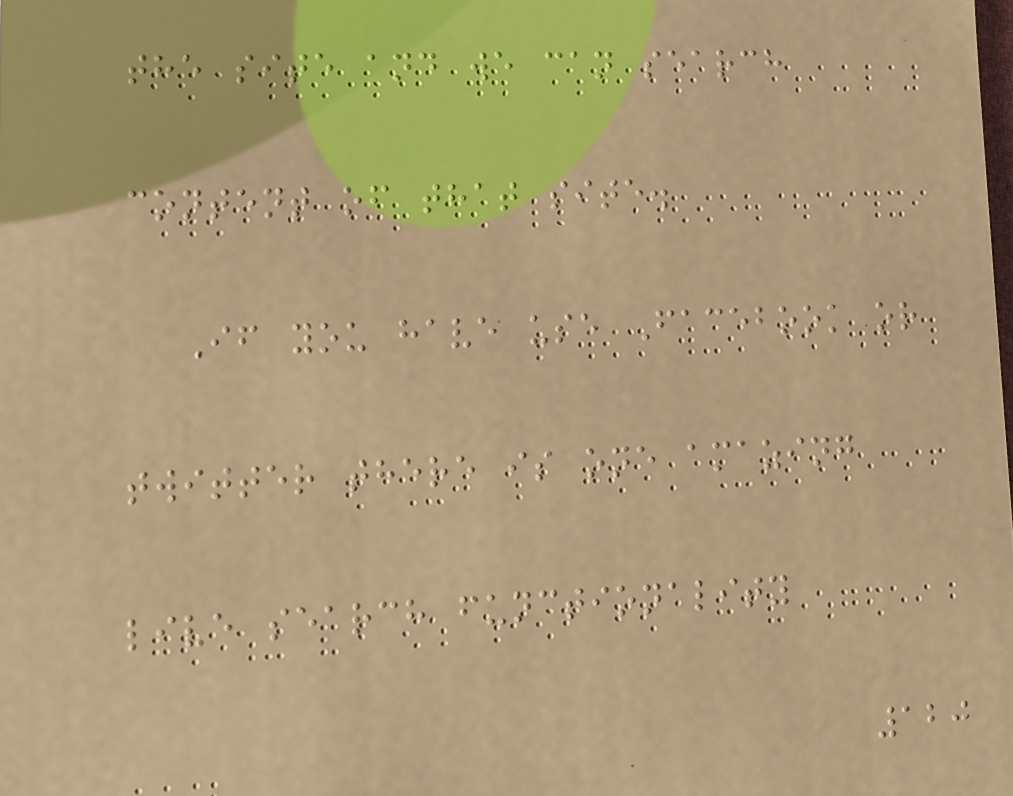the site and we can search
content of that site.
If you have use Facebook or
twitter there is one amazing
live search functionality
120
